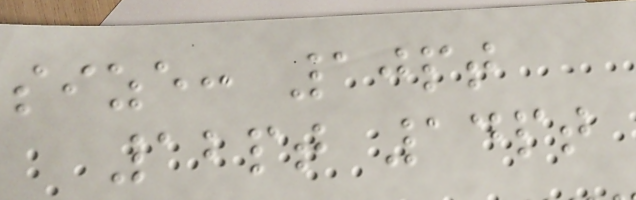size: 10pt
12pt 14pt
